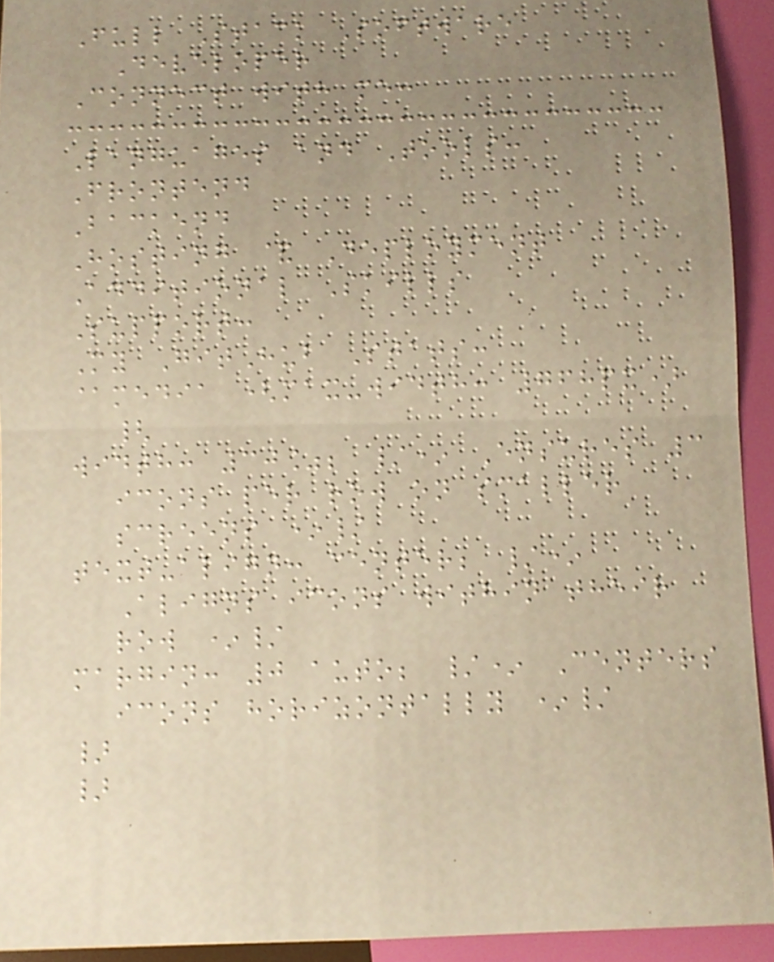Full Stack Software
Developer
Connect with me:
Languages and Tools:
Frontend
Backend
Hosting & Deployment
Additional Skills
Support:
My GitHub Stats:
@media (max-width: 768px)
{
width: 30%; /* Ensures 3
icons per row on smaller
screens */
text-align: center; /*
Aligns icons within their
row */
margin: 0 auto; /* Centers
icons horizontally */
}
}
